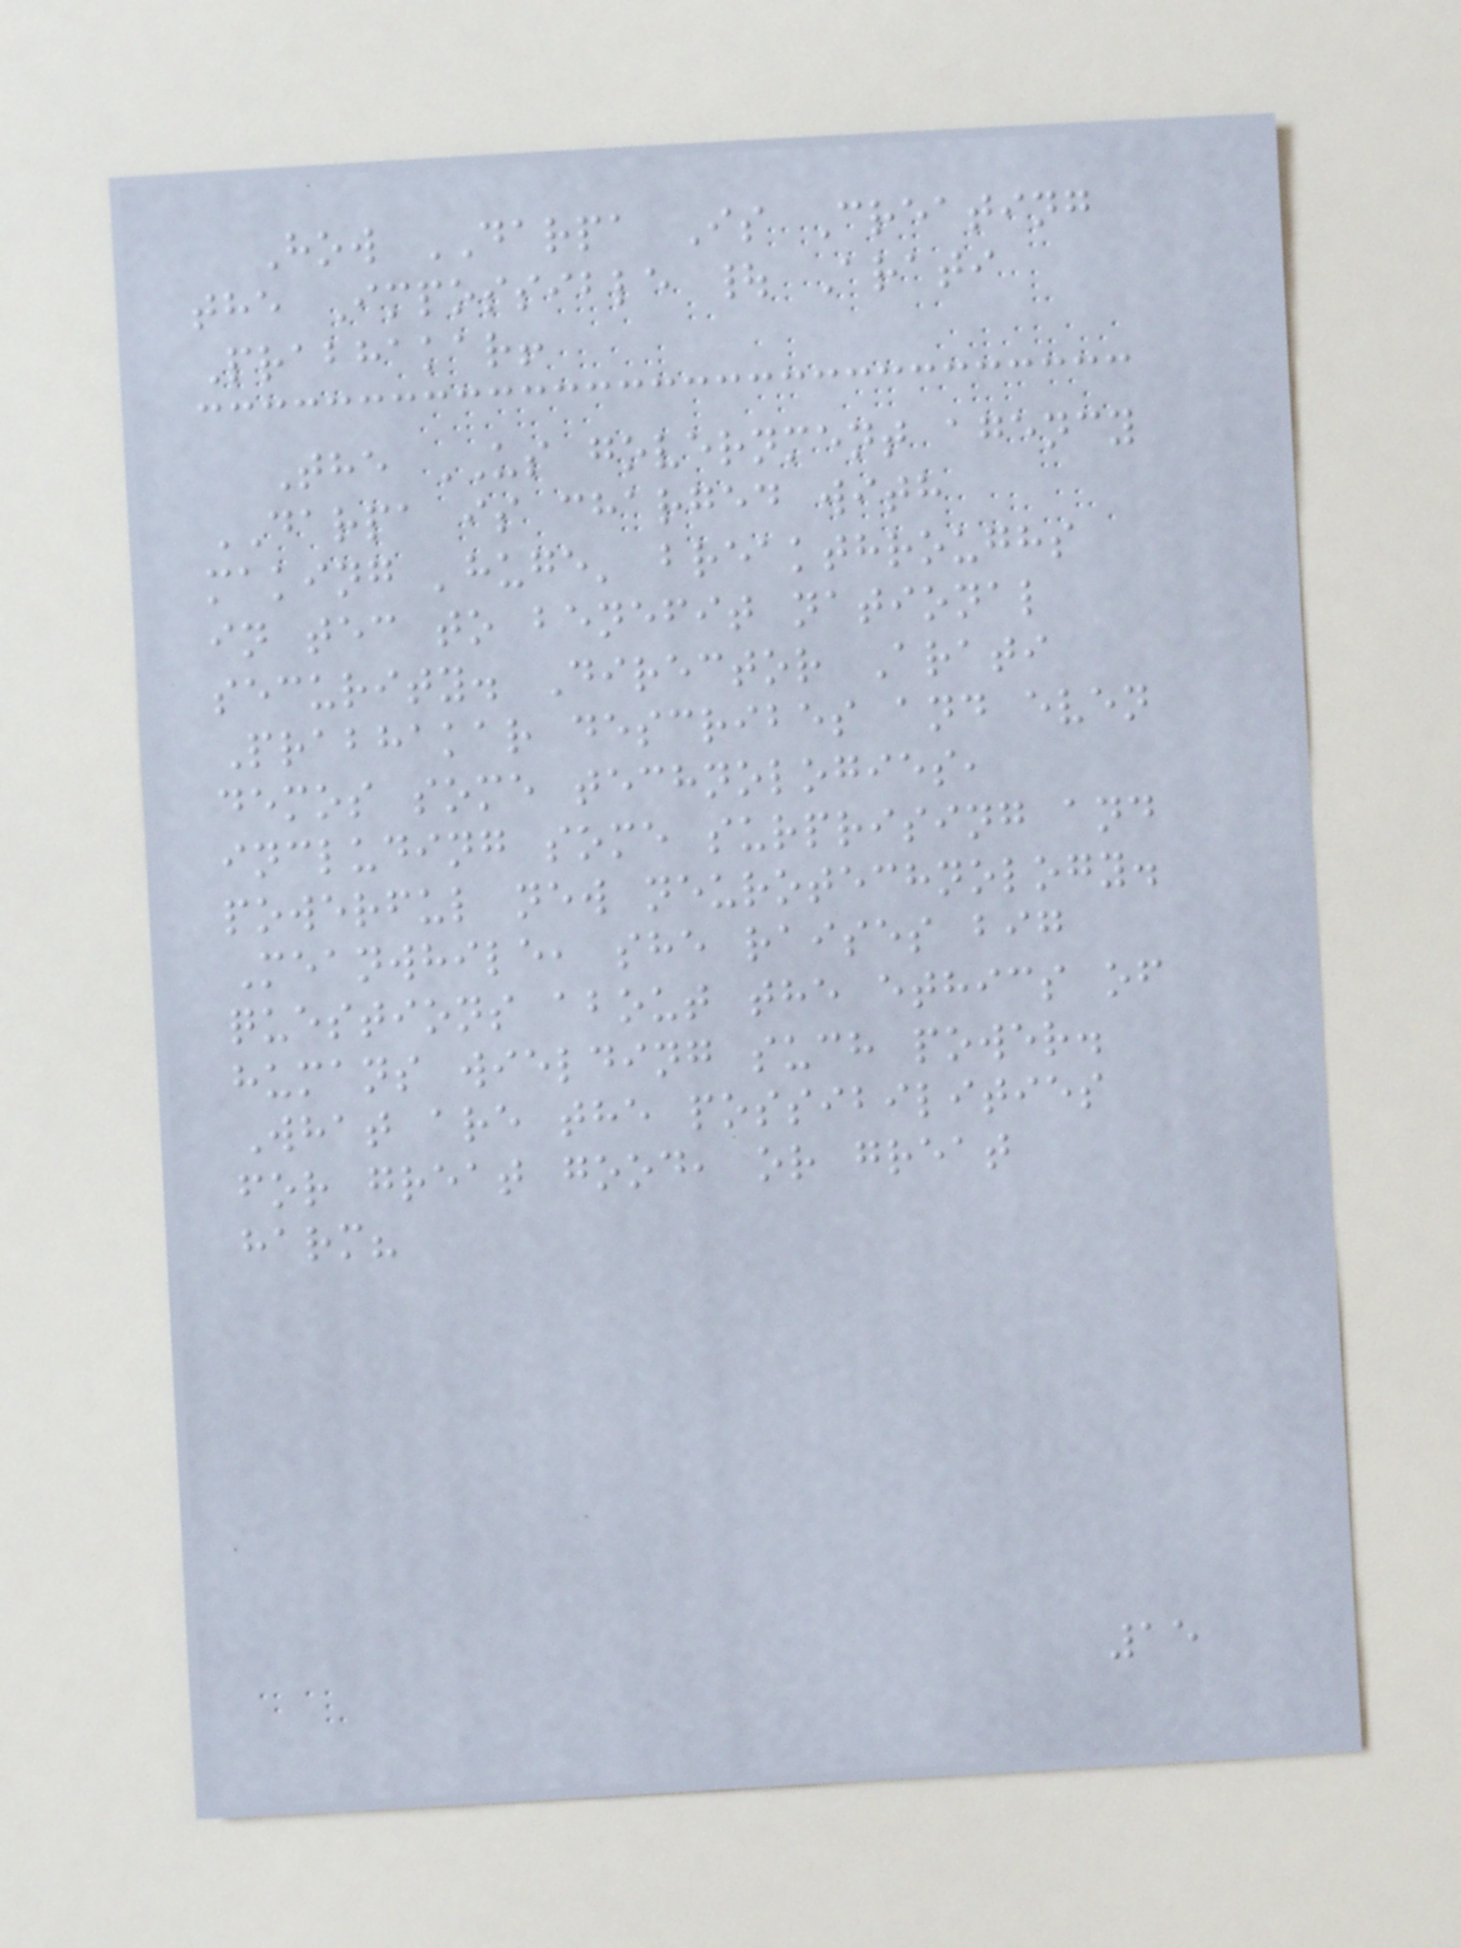How DARPA Is Creating
the Impossible | Arati
Prabhakar!
The US government agency
DARPA is charged with
making 'huge' breakthroughs
in tec to benefit national
security. Director Arati
Prabhakar describes and even
demos some technologies,
including some surprising and
powerful new neurotechnology.
Meanwhile, she raises big
questions about the ethics of
humans wielding such power.
What are the possibilities
for great good, or great
harm?
15
